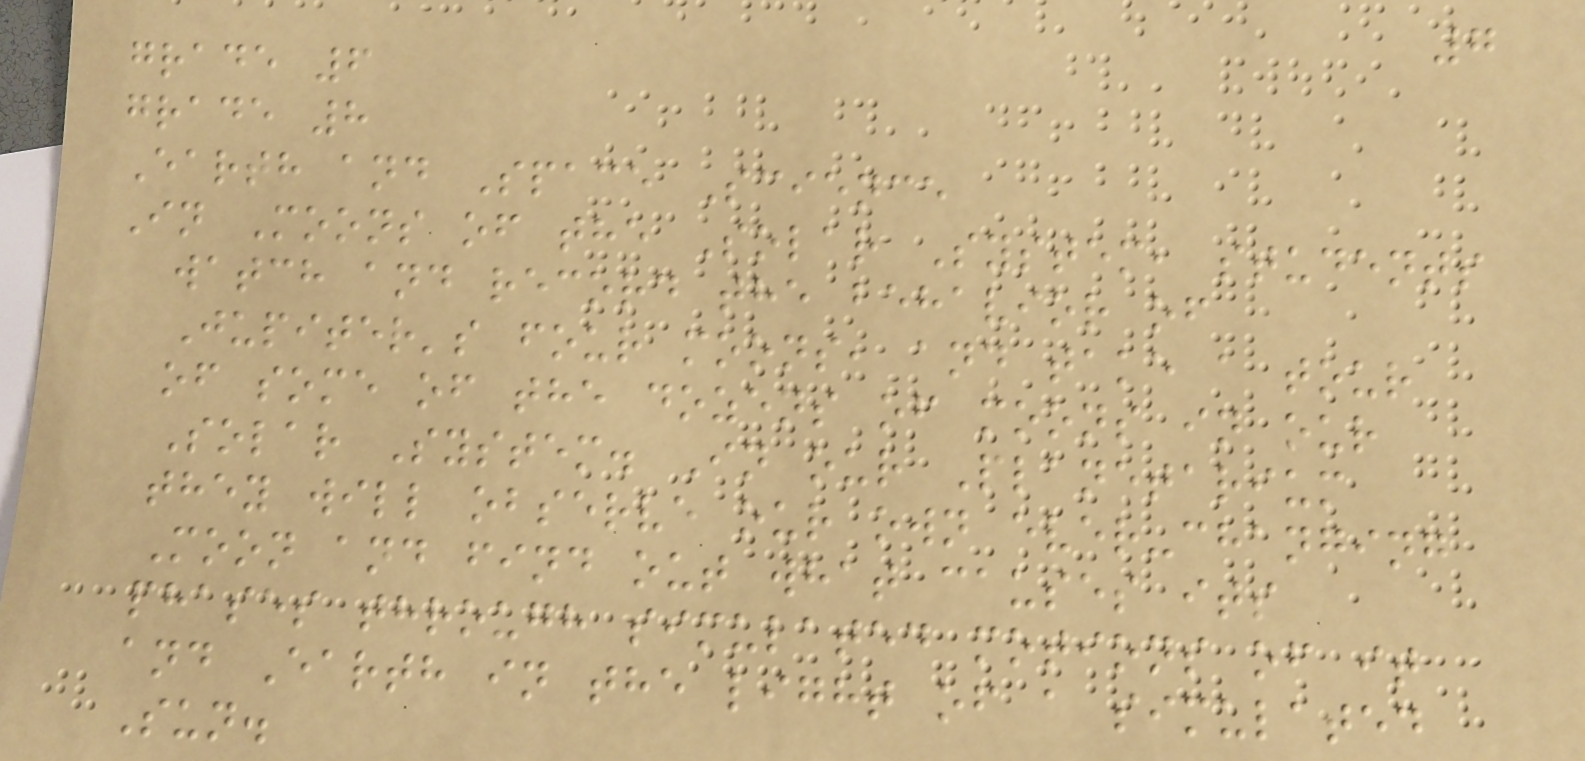7
grade 6
grade 8
Earth and Space Science
In Moons of the Solar System, students
watch and record the behavior of
Jupiter's four moons, and take a tour
of some of the dozens of moons in our
Solar System. In our Planetarium
they will observe our own ever-changing
Moon and find out what causes its
phases through simulated motions of it
and Earth in the light of a simulated
Sun.
